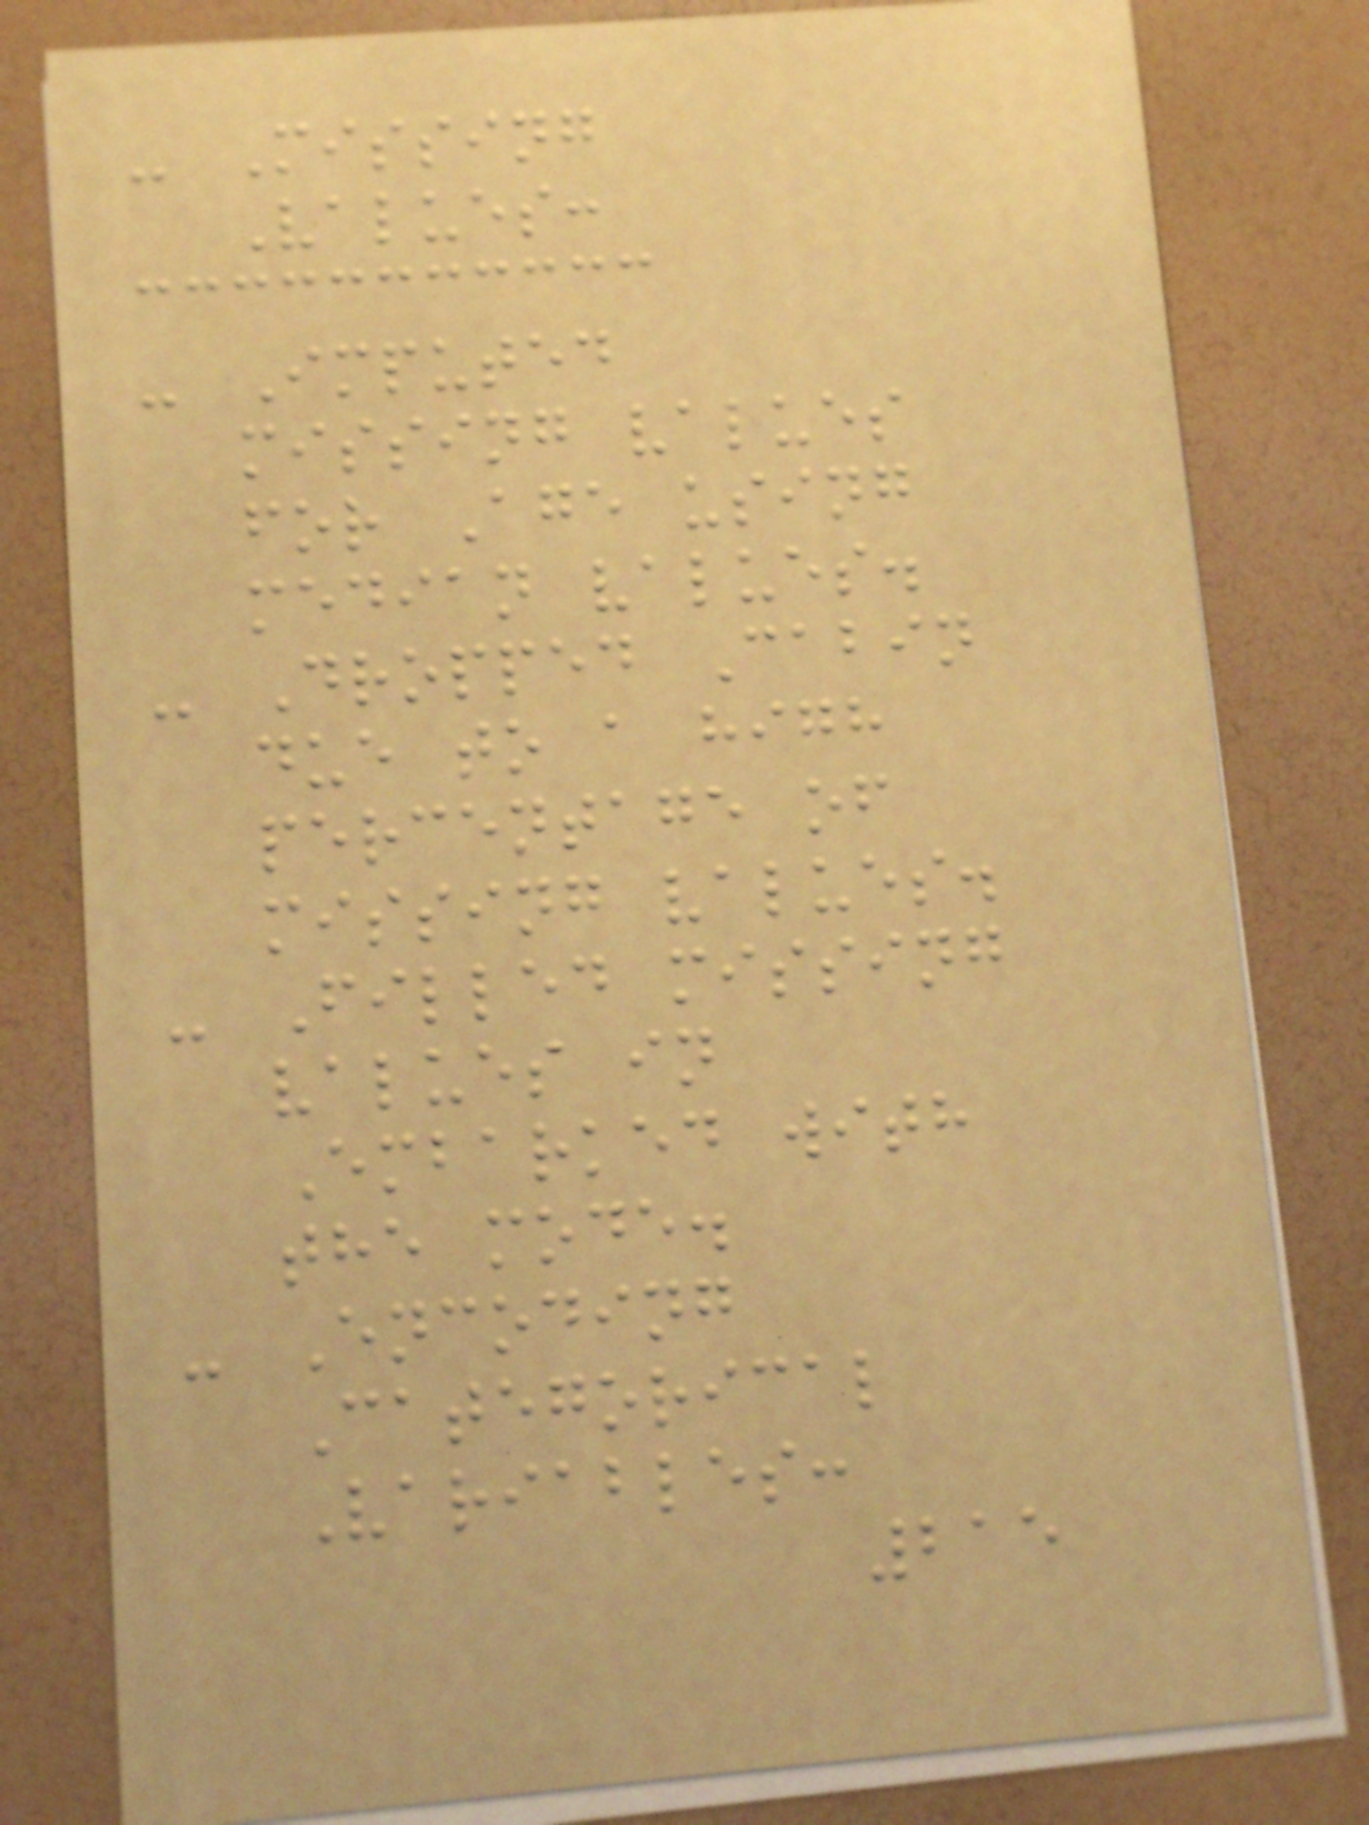- Missing
Values:
- Imputed
missing values
for Age using
median values.
- Dropped Cabin
due to a high
percentage of
missing values.
- Filled missing
values in
Embarked with
the mode.
- Encoding
Categorical
Variables:
215
